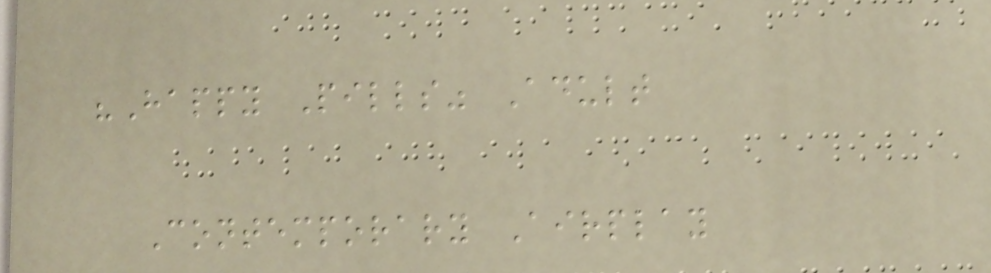"Happy Pills" Adult
Contemporary Airplay
